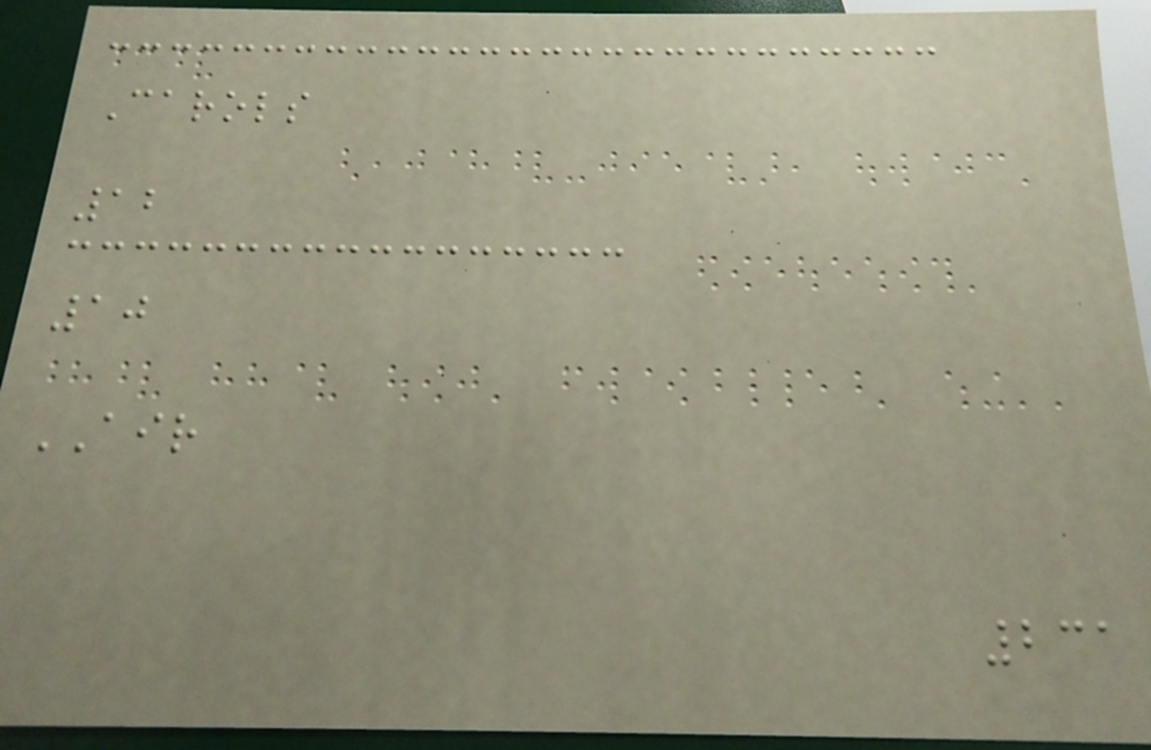Carols
12
10
AIR
231
